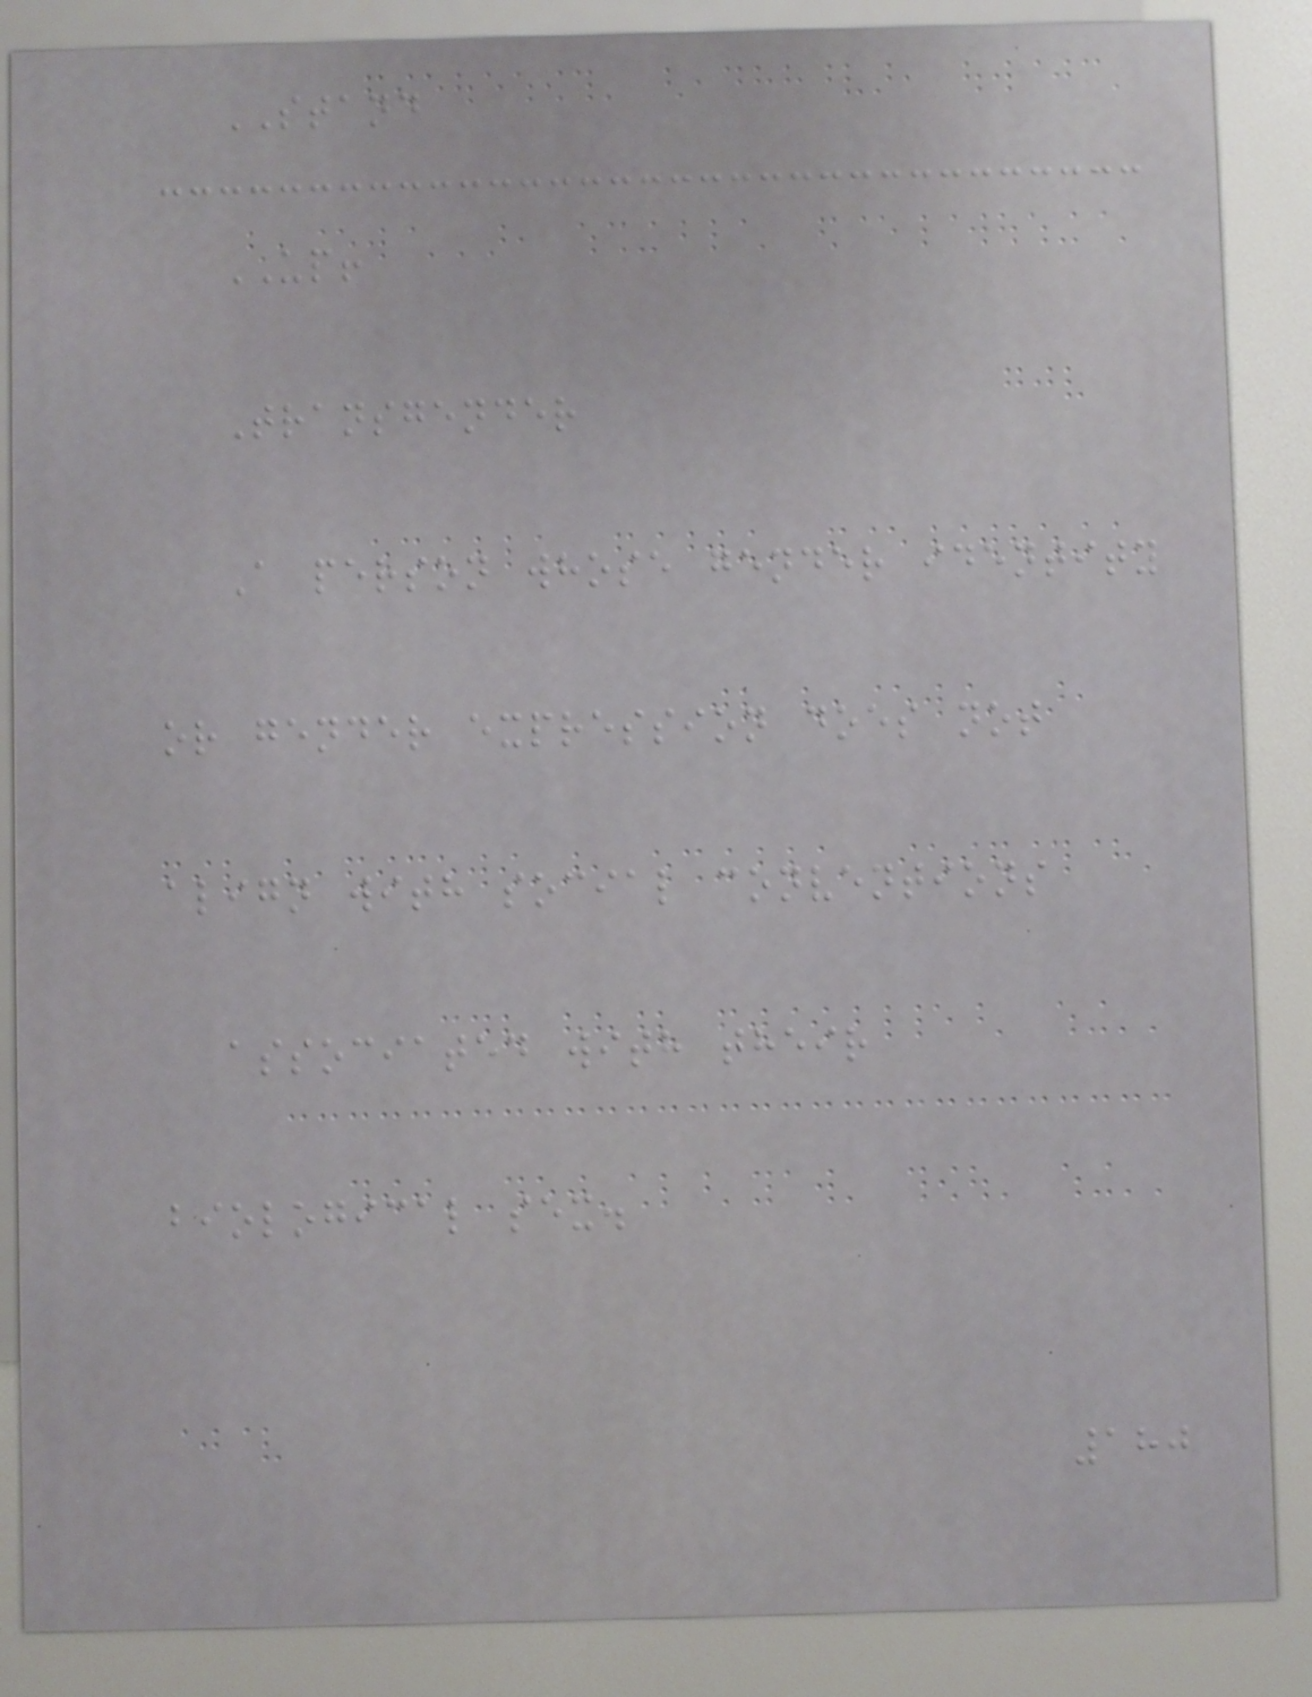STAND
UP!
Transgender
A person whose gender identity
or gender expression does not
align with social conventions
associated with their
biological sex.
180
